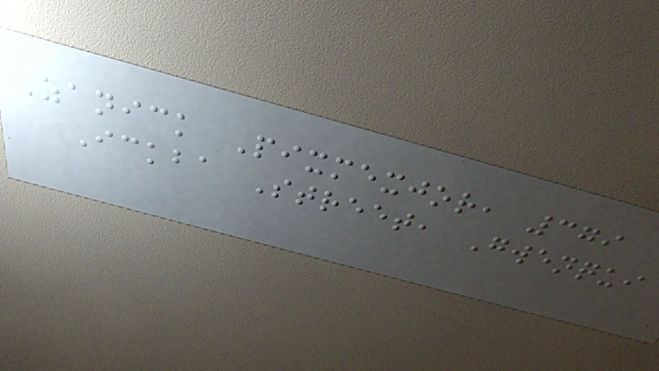Zanick Pixmexjor, 379
Ickba Street, Gwenqui
